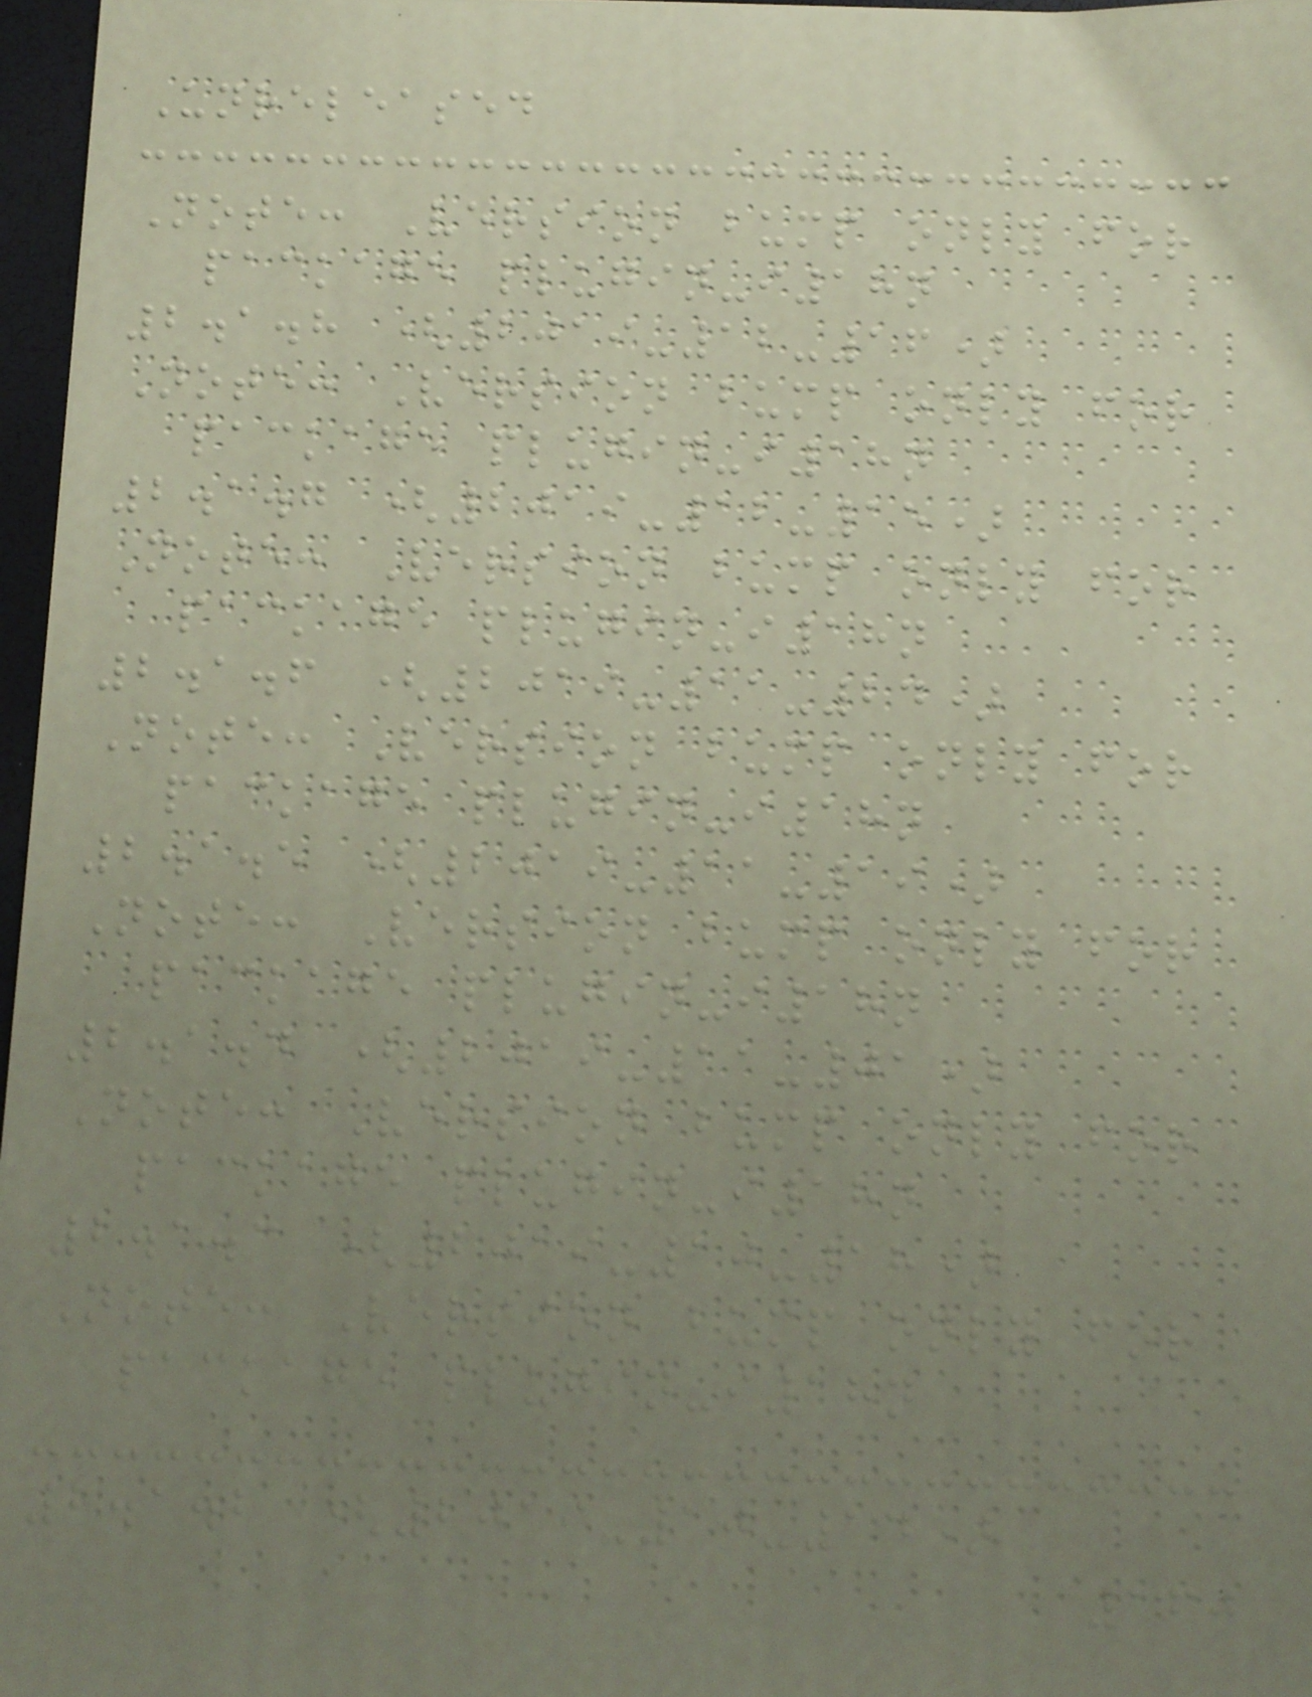Unreleased
Note: Version bump only for
package plugin-i18n
2.1.8 (2019-12-16)
Note: Version bump only for
package plugin-i18n
2.1.7 (2019-12-15)
Note: Version bump only for
package plugin-i18n
2.1.6 (2019-11-24)
Note: Version bump only for
package plugin-i18n
2.1.5 (2019-11-19)
Note: Version bump only for
package plugin-i18n
2.1.4 (2019-11-01)
Note: Version bump only for
package plugin-i18n
2.1.3 (2019-10-18)
Note: Version bump only for
package plugin-i18n
2.1.2 (2019-10-14)
160
